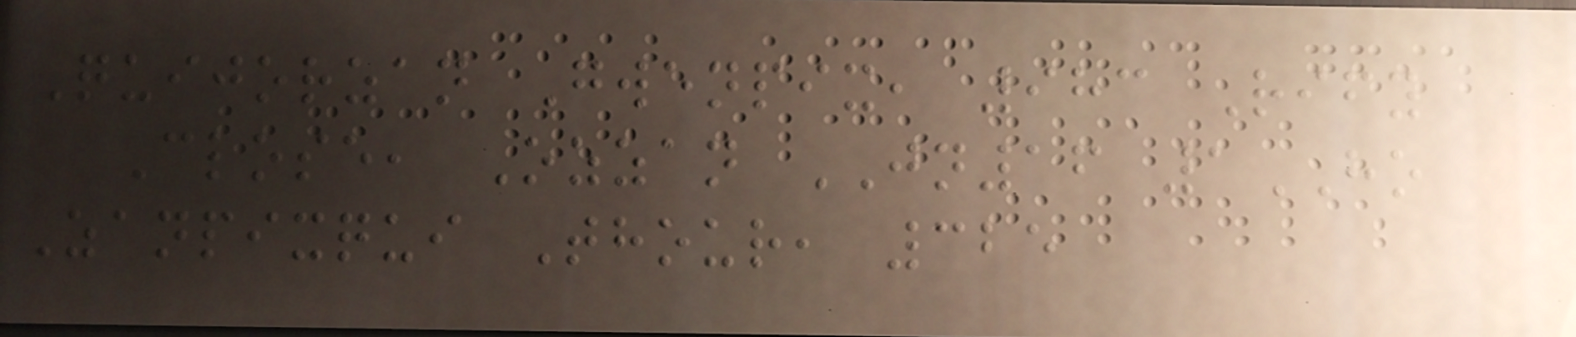Quijorzan Gwenpix, 983 Rify
Close, Ozzan JN16 1HO
Zanpixqui Thour, 325
